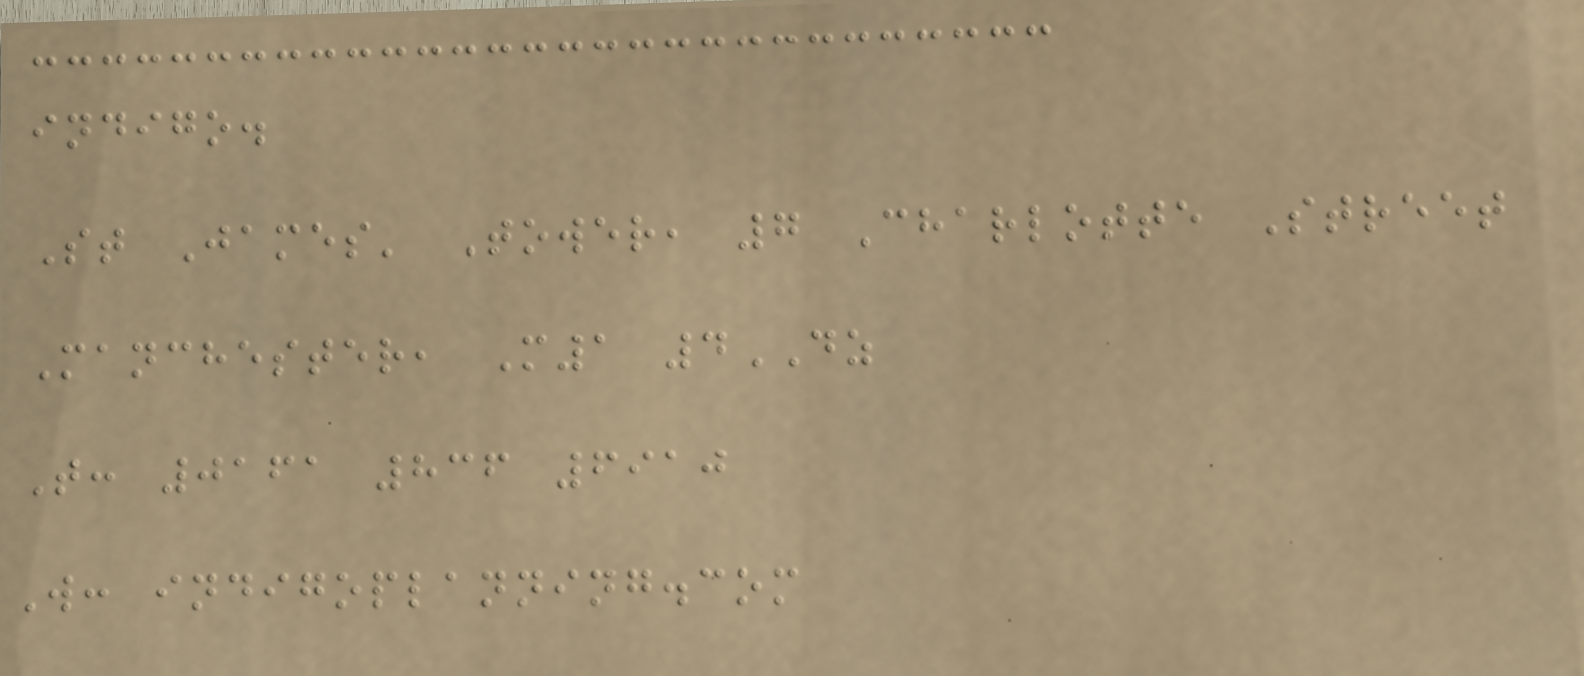indigo.
St James' Tower, 7 Charlotte Street
Manchester, M1 4DZ
T: 0161 836 6910
W: indigoplanning.com
